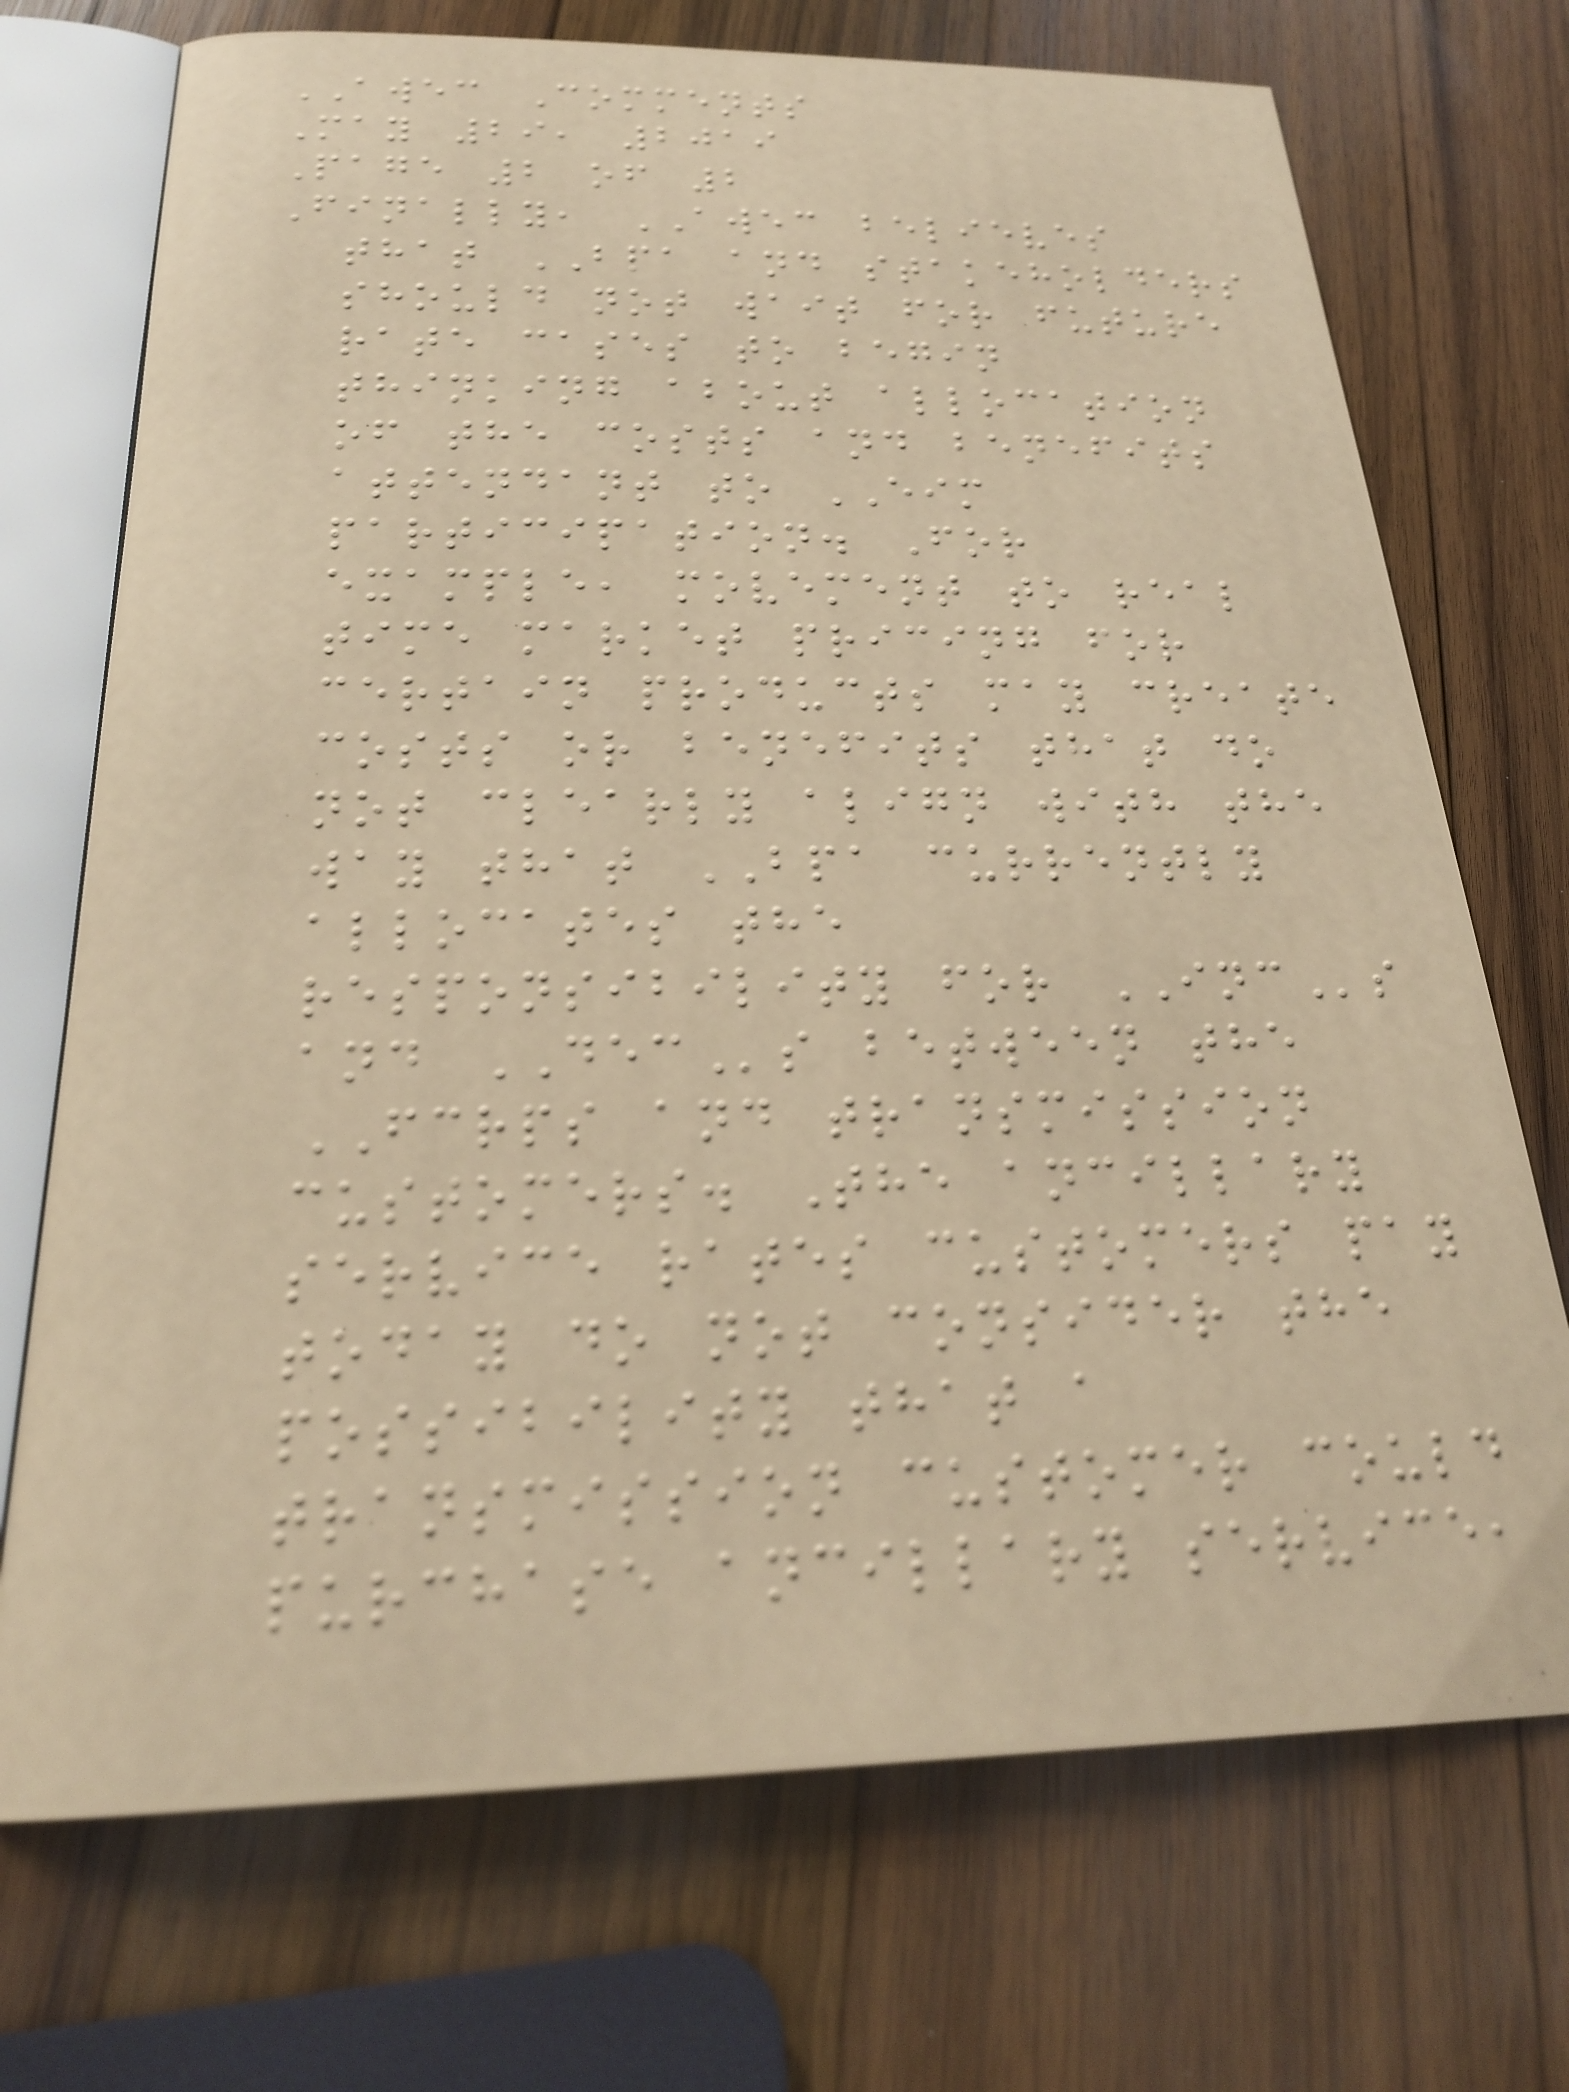AWEC Comments
May 29, 2019
Page 2 of 2
Finally, AWEC believes
that BPA and stakeholders
should not wait for future
rate cases to begin
thinking about allocation
of the costs and benefits
attendant to EIM
participation. For
example, movement to real
time market pricing for
certain products may create
costs or benefits that do
not clearly align with the
way that BPA currently
allocates the
responsibility for INCs
and DECs between the
FCRPS and transmission
customers. The ancillary
service rates customers pay
today do not consider the
possibility that a
transmission customer could
purchase ancillary service,
